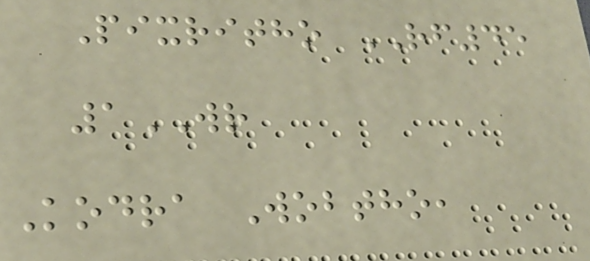Pixritho RF45
1WR
Kodra Wobtho,
